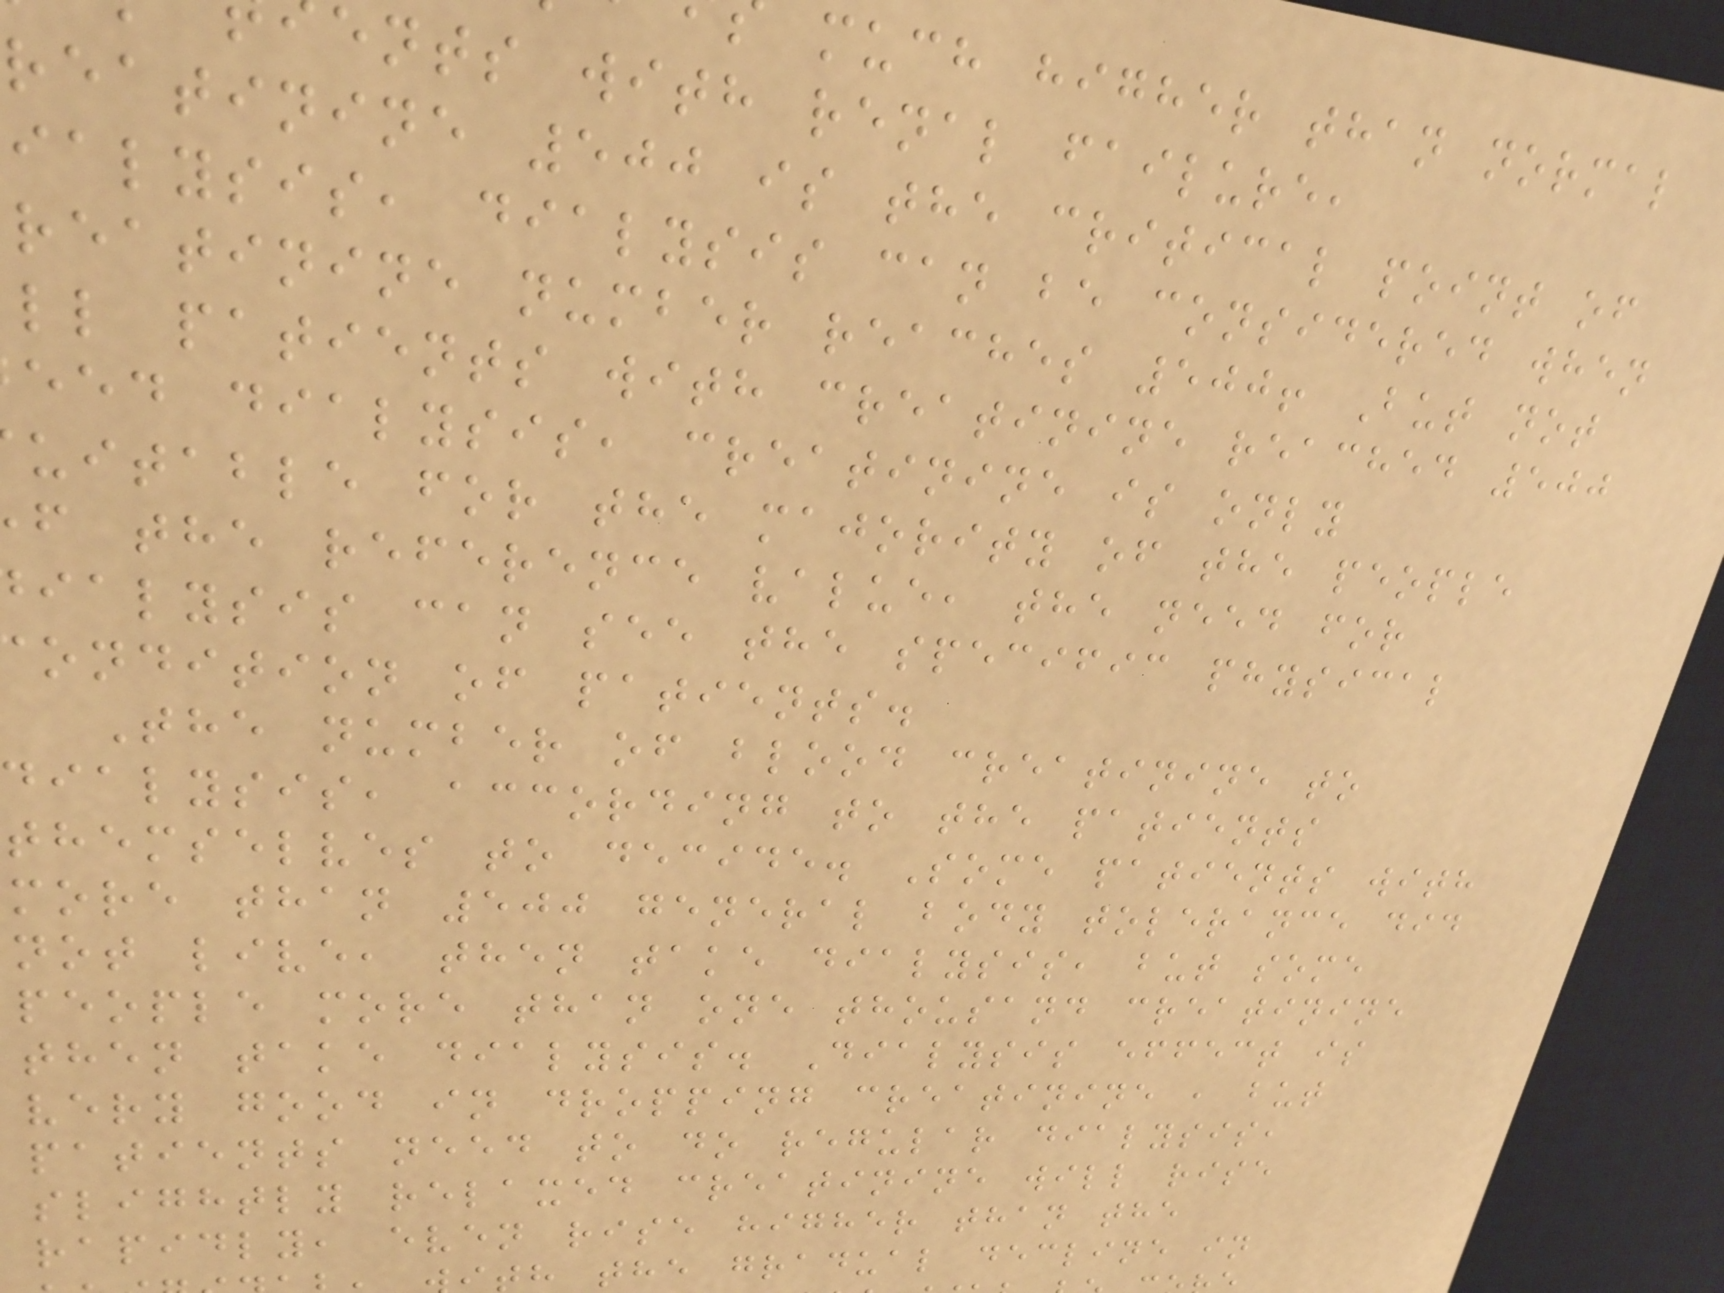much higher than normal
ents with renal failure,
reatinine 500 is the critical point of
ialysis, dialysis can be considered when
reatinine number reaches 500! But not
ll patients with creatinine reached 500
eed dialysis, creatinine is only
uitable for the majority of the people
f the reference value, the need for
ialysis can see the specific physical
ondition of patients.
The number of blood creatinine to
dialysis, according to the patients
themselves to decide. Some patients with
more than 500 general body tolerance did
not live, then take dialysis, but some
people more than one thousand creatinine
then take dialysis. Dialysis effect is
very good in dropping creatinine , but
patients need to do regular dialysis,
slightly relaxed creatinine will rise
rapidly, even rise higher than the
the gradual decline in
